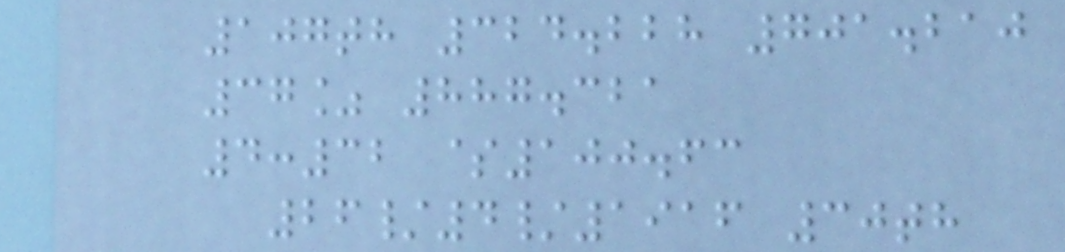107th 324.228 701.210
37% 887.321
4:32 $100.63
26/4/1916 30th
